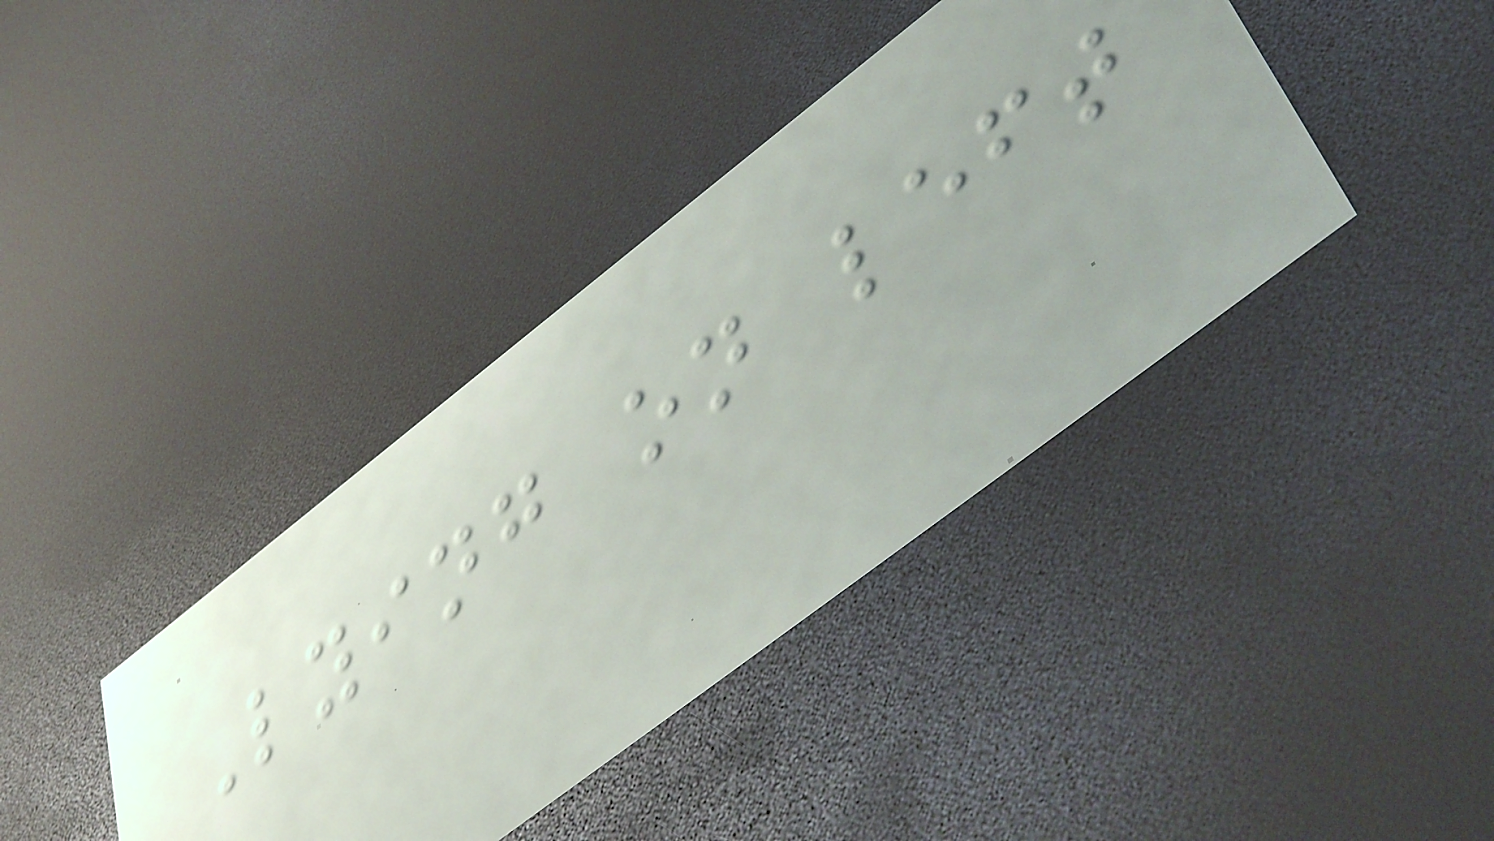Lying on left
